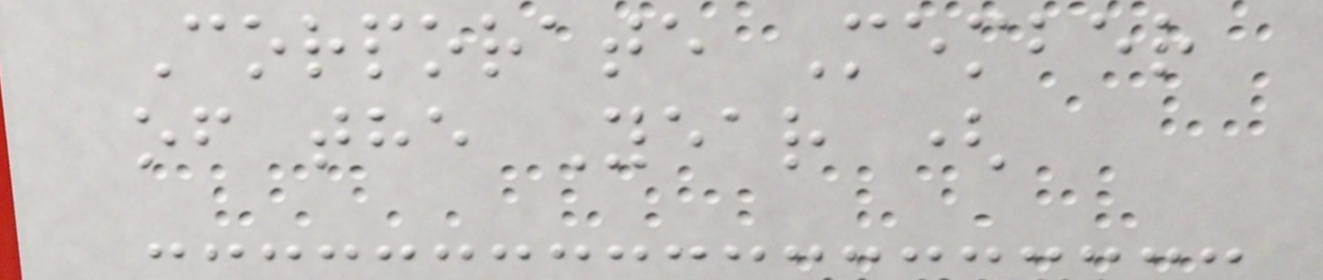Corporate Member
of the Year (
